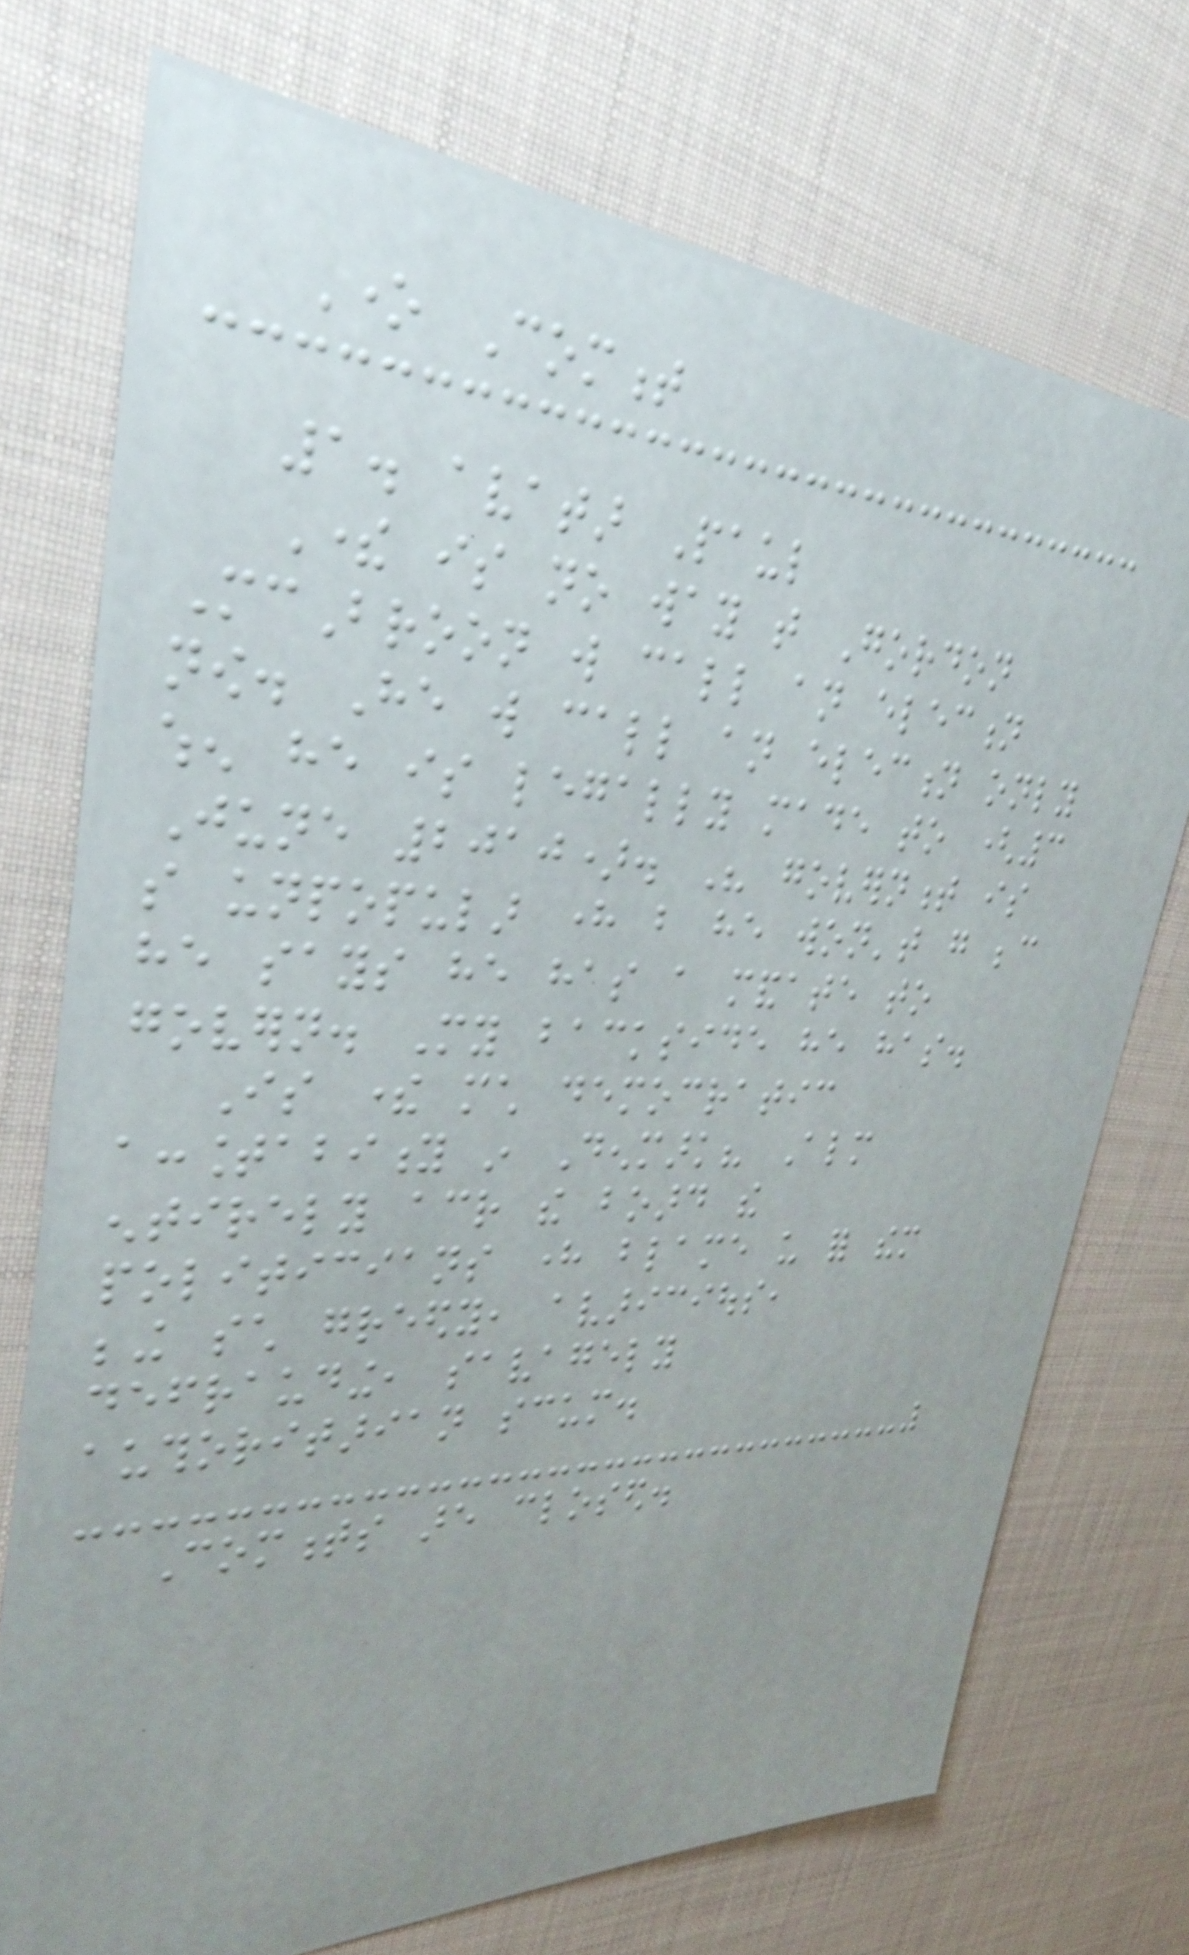One Comment
1. avatar Paul
There is no way that Gordon
McBroon will call an election
now. He will call an election only
when he is legally made to (3
June 2010). His government is
so unpopular here but he won't go because
he says he has a mandate to
govern. My backside he has.
Is there much democratic
accountabiity in Denmark? Almost
entirely across the board the
politicians here blame us for them
being such greedy, avaricious,
defrauding, savagely
authoritarian scum.
Comments are closed.
